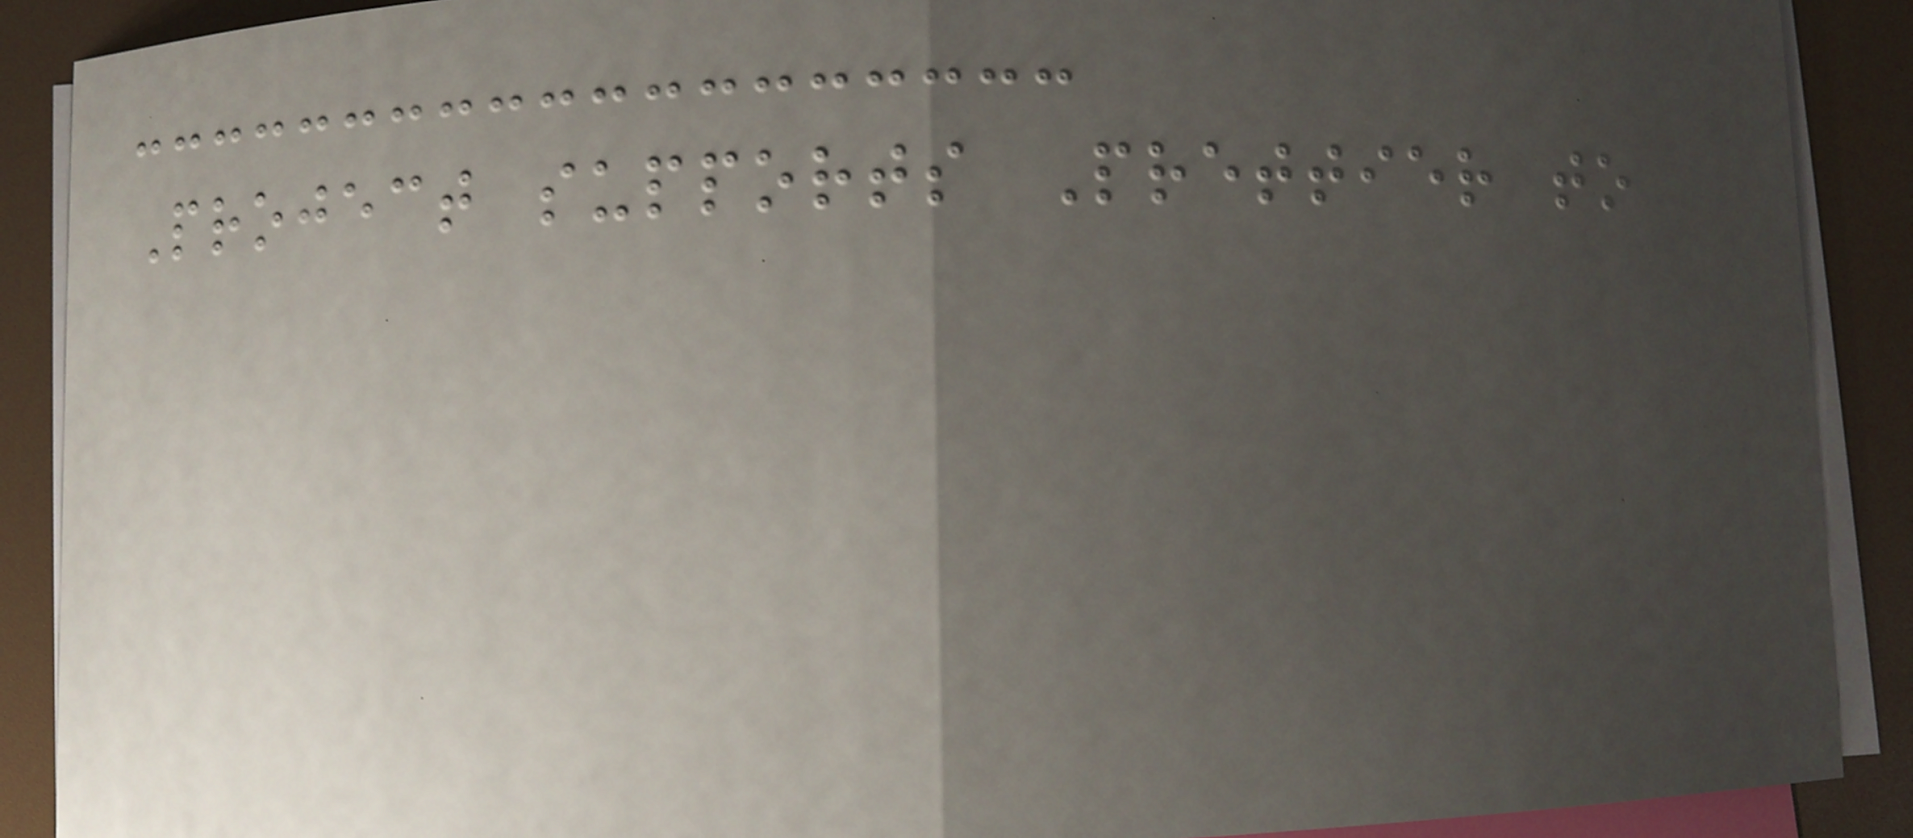Project supports Prettier to
